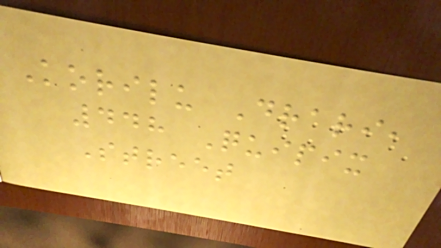Korilu Drari,
448 Quipix
Street
